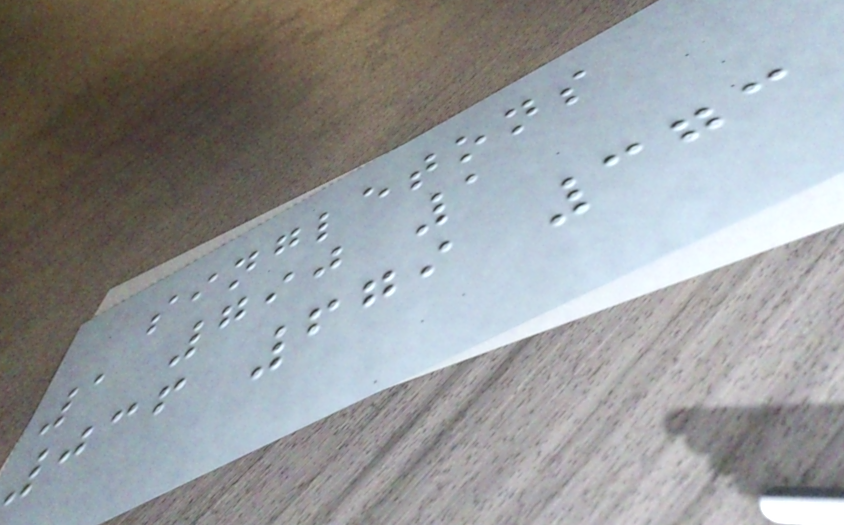singletons
1 790 1
036 679 373
